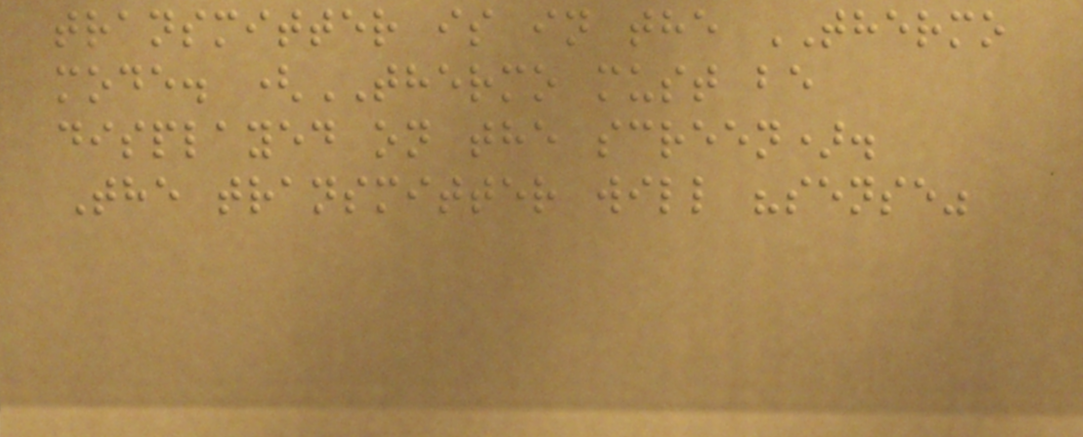transmitter is in the THERMO
mode. (THERMO must be
displayed on the screen).
The transmitter will "sense"
